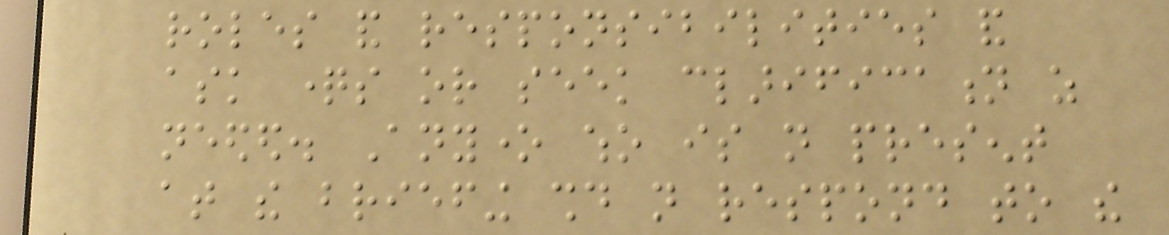roles and responsibilities and
ask questions or seek clarification as
needed. Anyone who is not present
at the briefing should not respond to the
